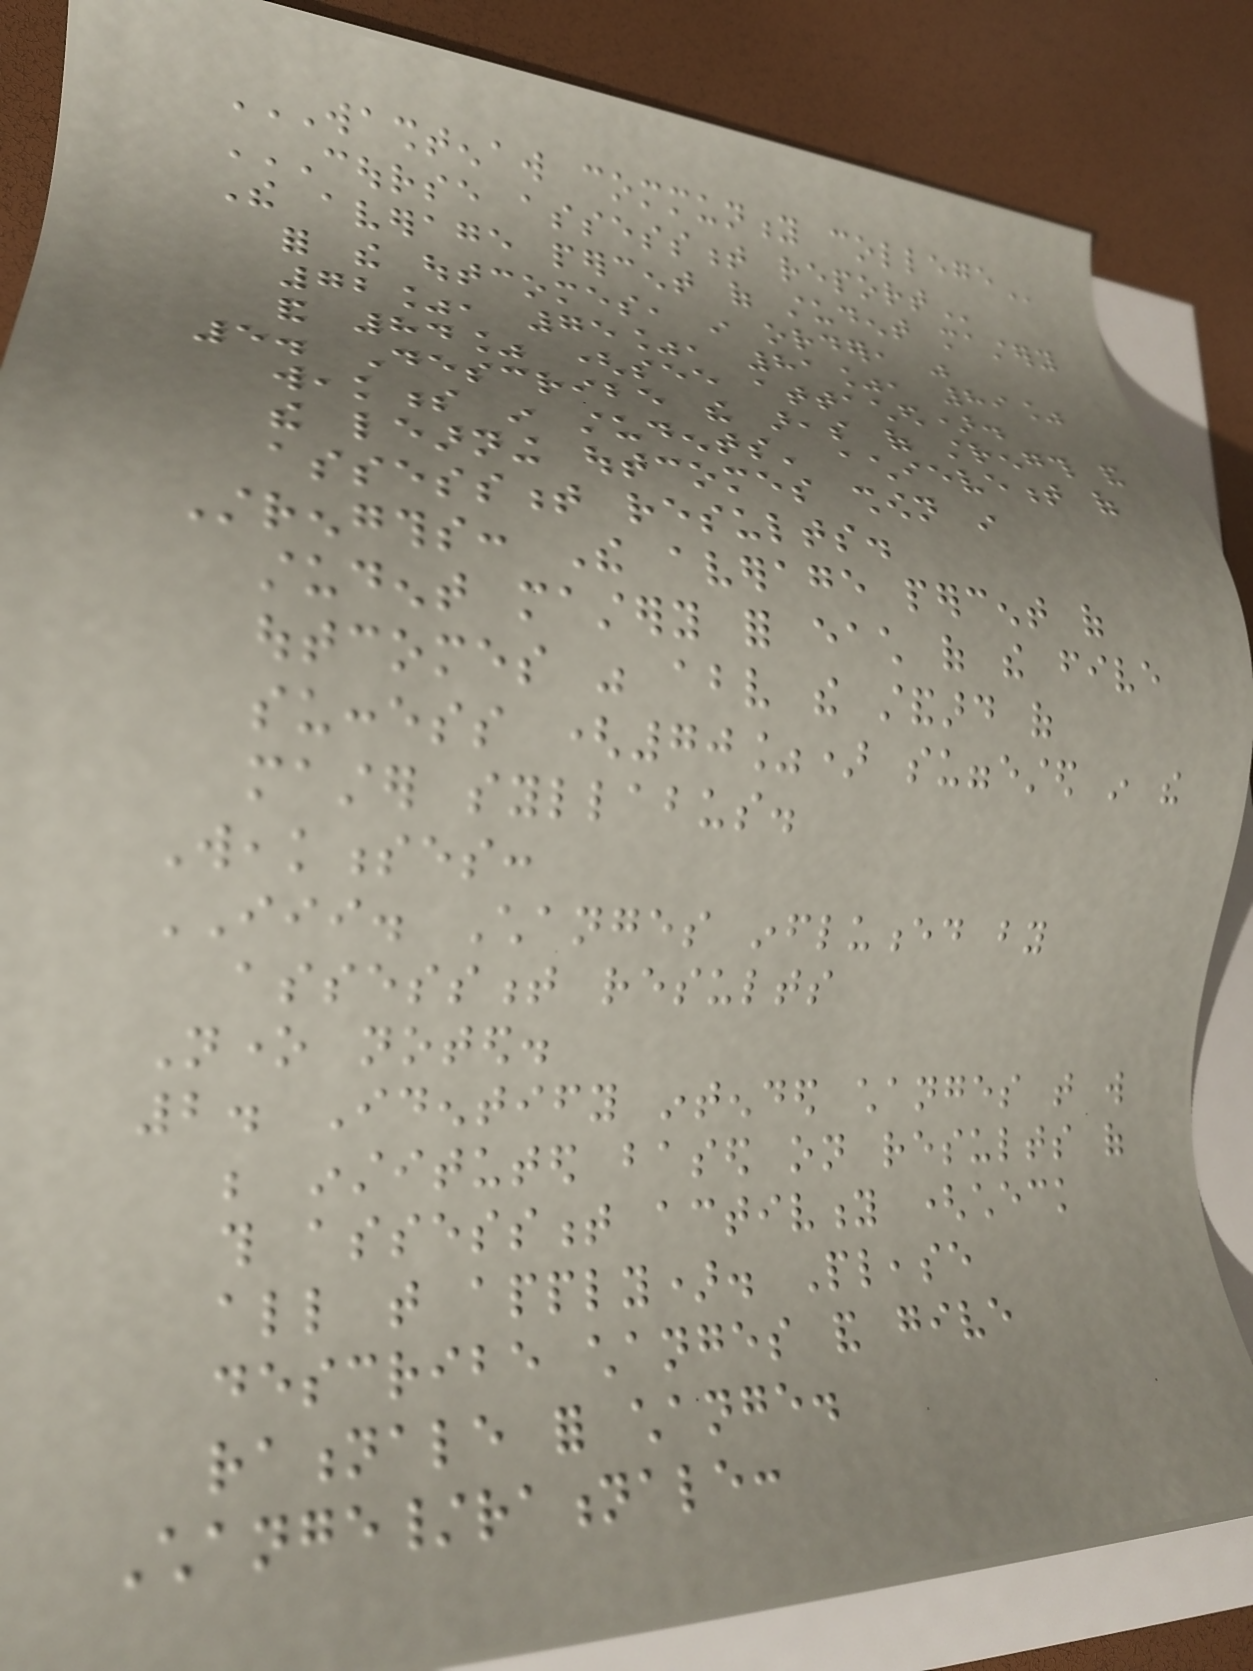WASHTENAW COMMUNITY COLLEGE
COURSE ASSESSMENT REPORT
The average percent of student mastery
for the outcomes, in order, was
72%, 75%, 81%, 89%
and 84% (see attached).
5. Describe the areas of strength and
weakness in students' achievement of
the learning outcomes shown in
assessment results.
Strengths: The average percent of
student mastery for each of the five
outcomes was above the standard of
success (70%) suggested in the
master syllabus.
Weaknesses:
III. Changes influenced by
assessment results
None noted.
2. Identify intended changes that will
be instituted based on results of
this assessment activity (check
all that apply). Please
describe changes and give
rationale for change.
Change/rationale:
